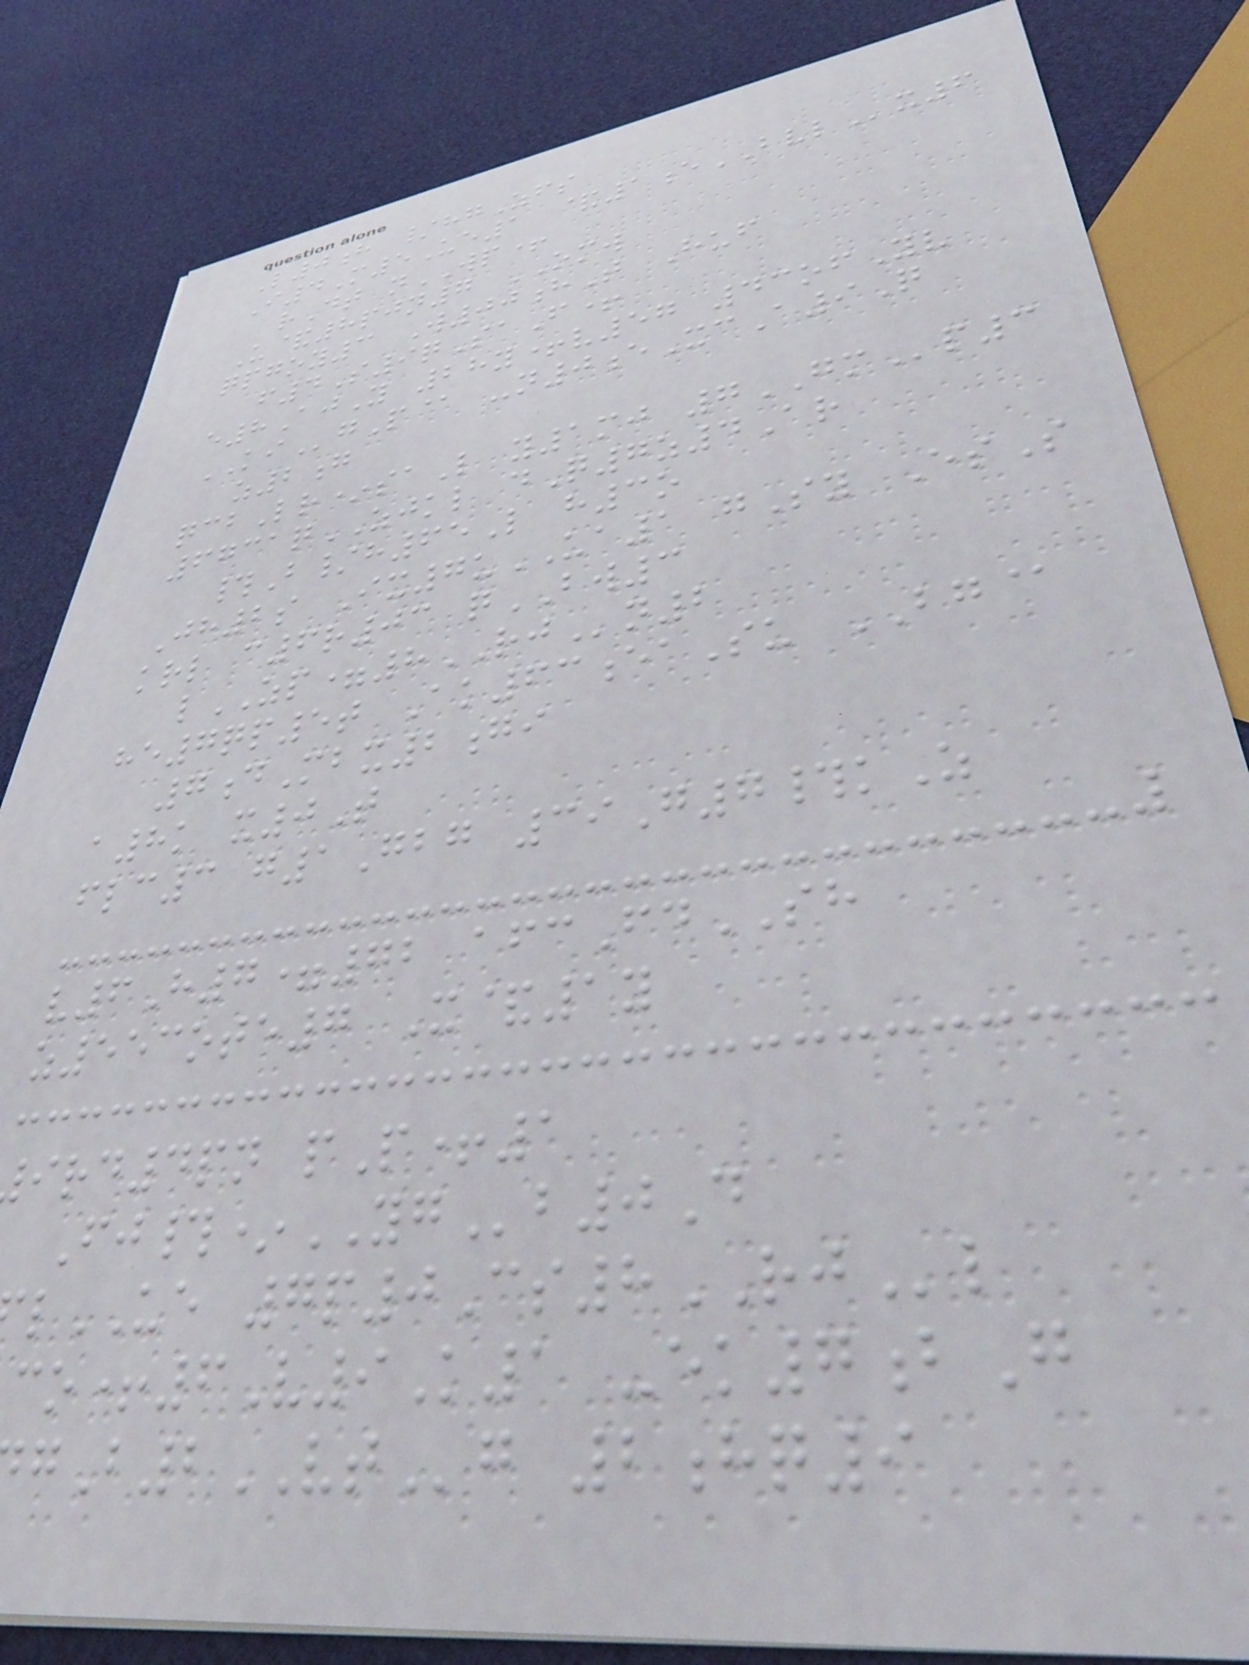L0h /hgZfs
I4M5Ue1 &1eBVLx6
rDt nWP+
U&8pjn7 OMW
qpgoy3 W00hT Huf
f4S9qSaF+
e8AjY 28y+v57 43ofYv
KIgP@ -n0eXcA9Q
z2g
qcbLr*saL y1mj 7GMp3
6731qZJKL dQ7z4Ar
#B/h65L h3o
Jh2s Ix7uUA1 gSy EsS
krl c6r03 qBW3
lZP=8RJn2
he7qp5t Ak63eaSu BG@
7dMbx2gi
a8k x0T
flc3 g1Gbg 39G7#kZ
v6H7=72 afcFdSH
z553ote7 X&1y
rd4pn pP+1
Fj#*YGb0D
lUE 7p0Cs8RJl
o+6V9K1 -ek7bG
gB2VTg 2hq9
